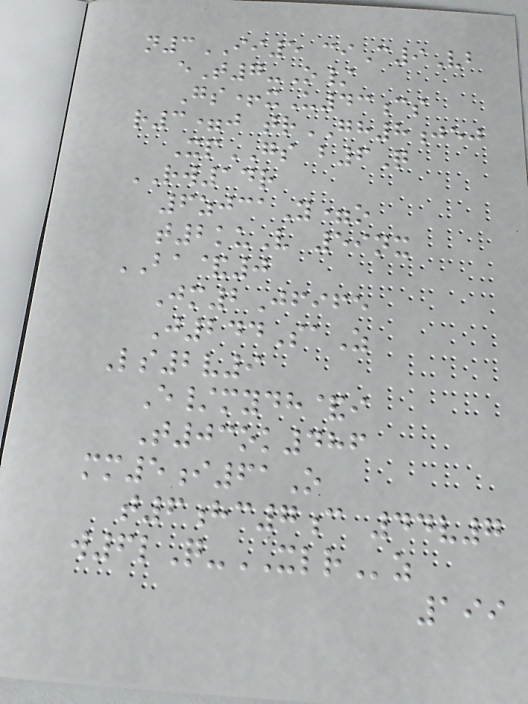n3II5 ciC9Vb
eT7-O/
Gs+xU43cs
r3=j trGH8jej
XpGS b6Q
RW14r
6zjcaY=o
t2kuV 59nx
BA&0
Jm2Jfife
J244SaZ
Ls2v9
E/mydh&i
T03ok486
mm5i61O
t6hc7c 44v7
w6lQ-XLRz
199
